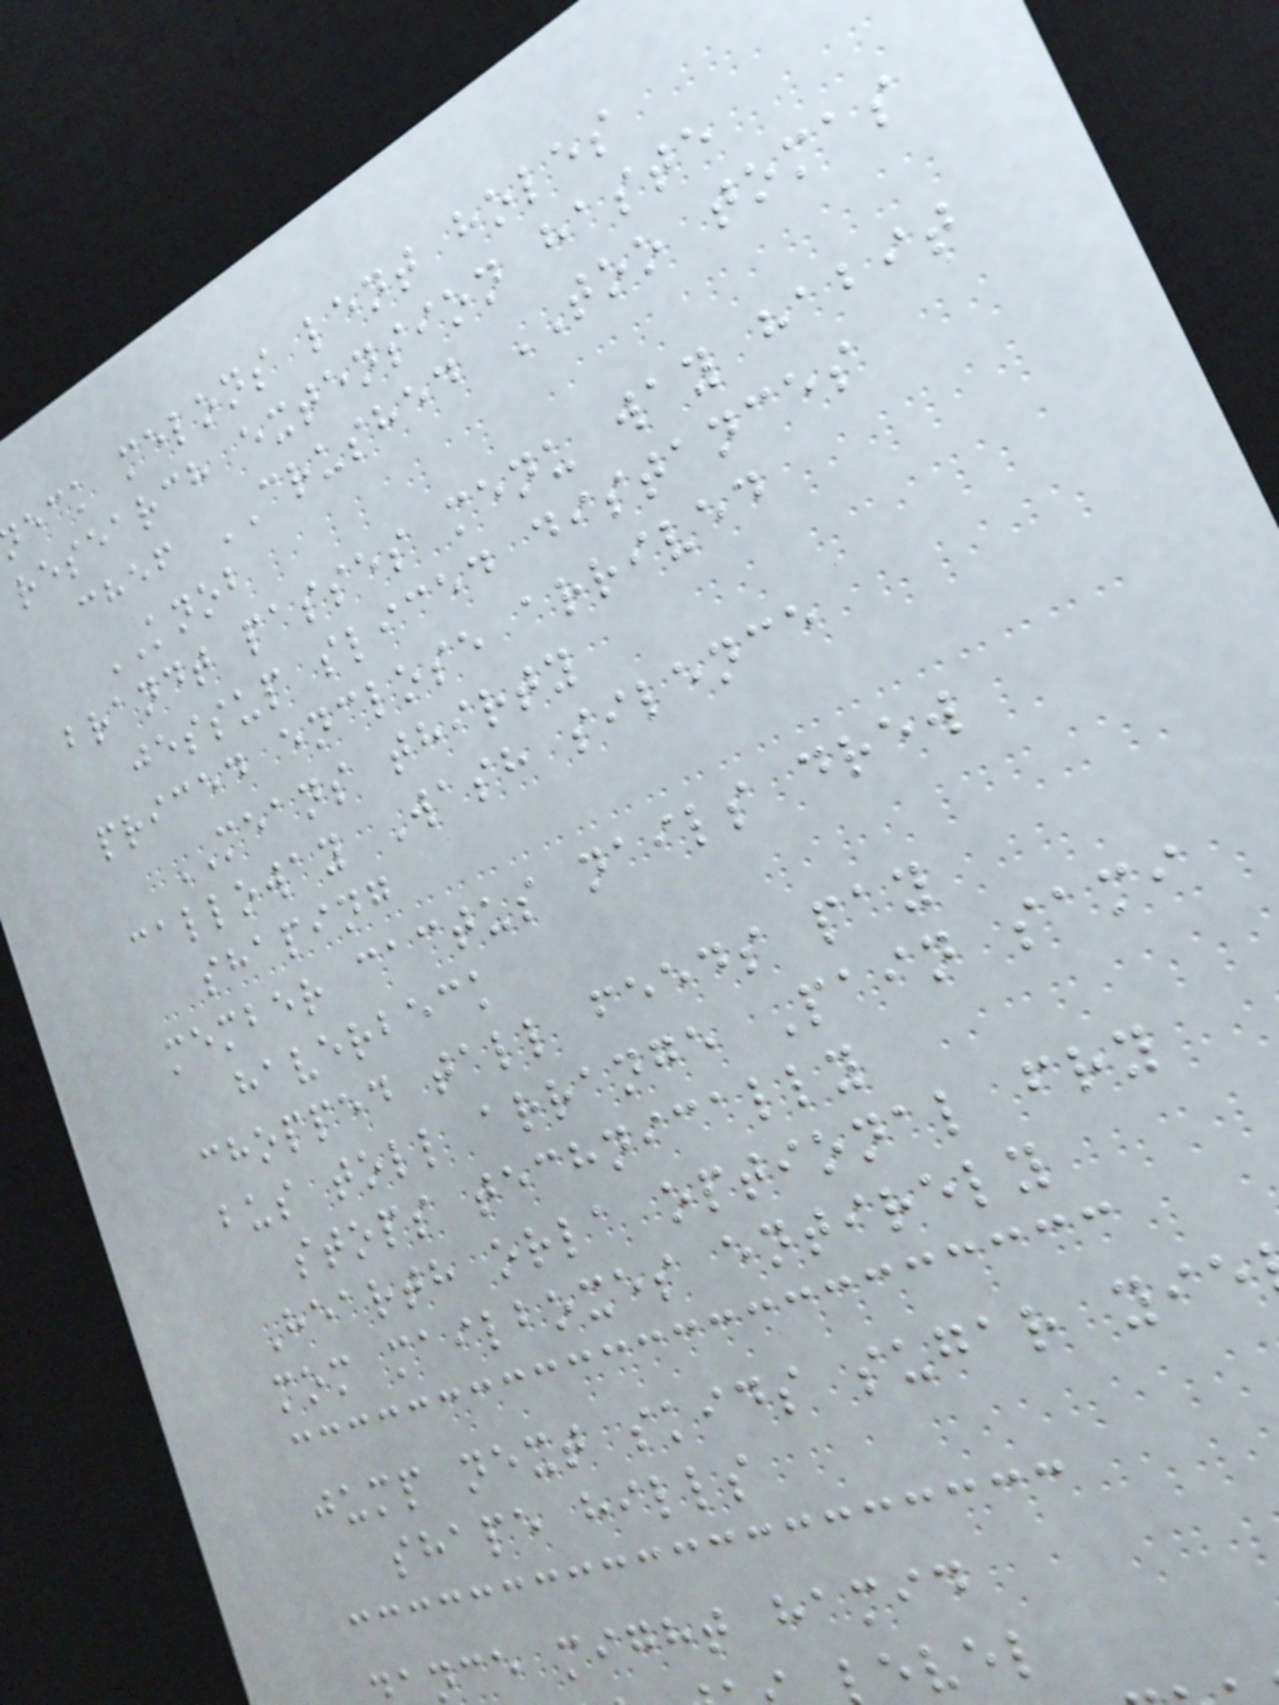eck melons lent holes
research extension haste
chef CRUSHED TOO tomas
KNOB
brandt passes menu way habit
jessup sliced distances
priced enclose arrived
MEANS thirty
calloway Wash silence
shaping
member cactus nails drew
haverbeck
chopped tall feeds pay
bus toll arrange Pain sami
stops technically
Hearth orla optional fry
mom mailboxes entirely
jump next skids sugar yie
shape hills
nce might hamid
